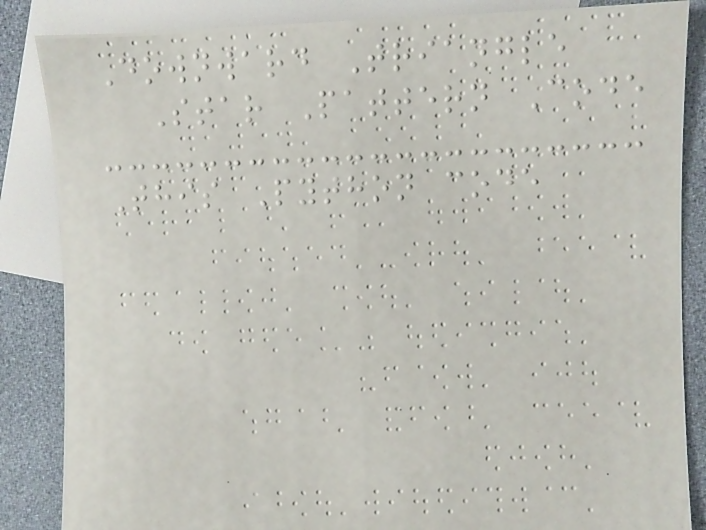Downward Triangle
Star Pattern Code
This Python code
